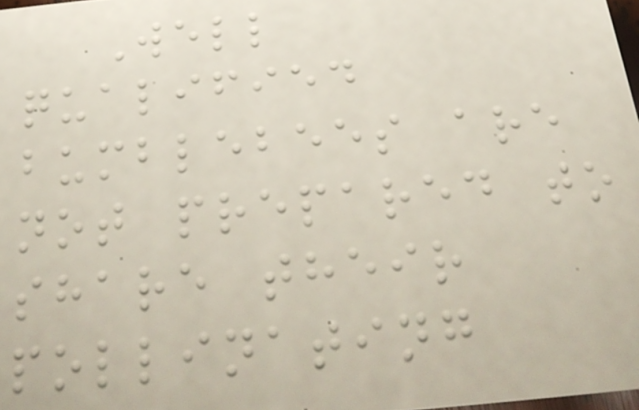Well
qualified
bumblebees are
not prepared to
share their
pollinating
